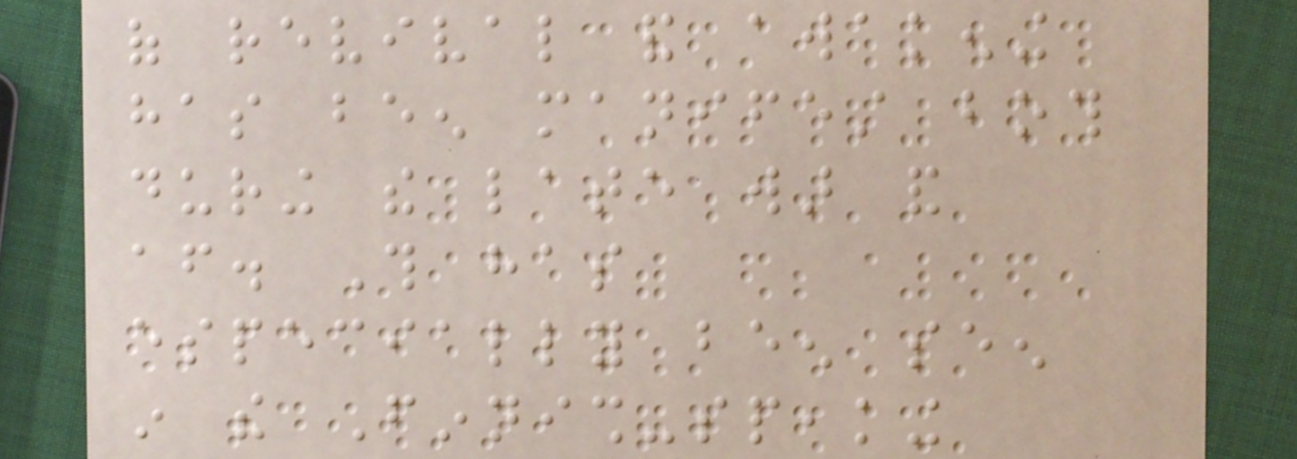of revival and awakening
has been manifest both
during the late war and
after. This has
especially been seen
in the Finnish-speaking
